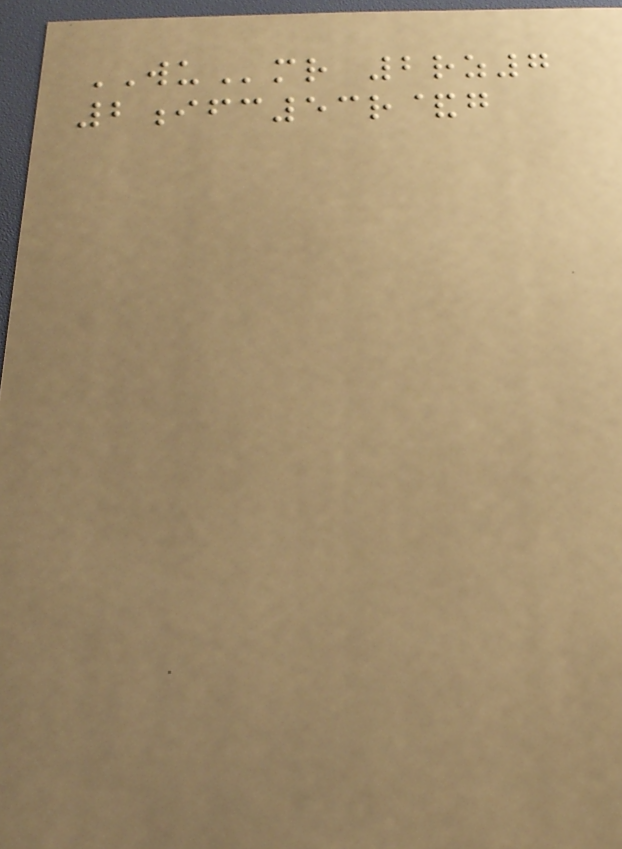WUmr 2rz7
2ifc53r&g
